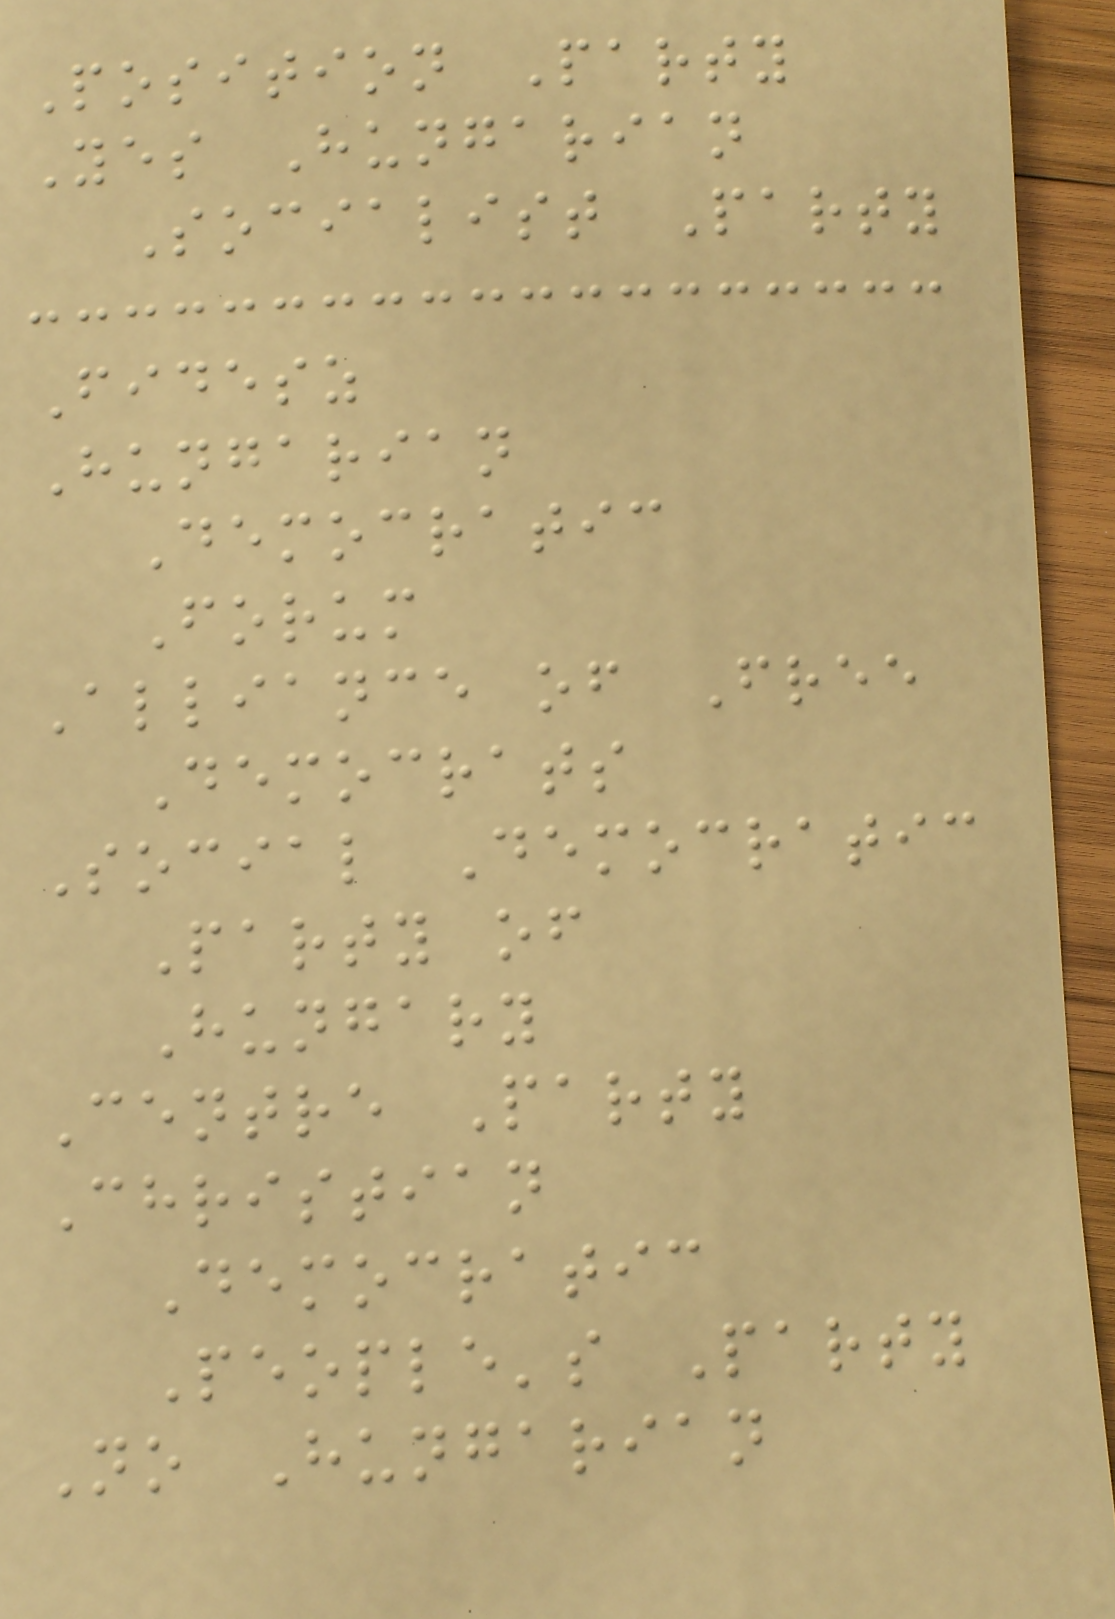Position Party
Yes Hungarian
Socialist Party
Fidesz
Hungarian
Democratic
Forum
Alliance of Free
Democrats
Social Democratic
Party of
Hungary
Centre Party
Christian
Democratic
People's Party
No Hungarian
